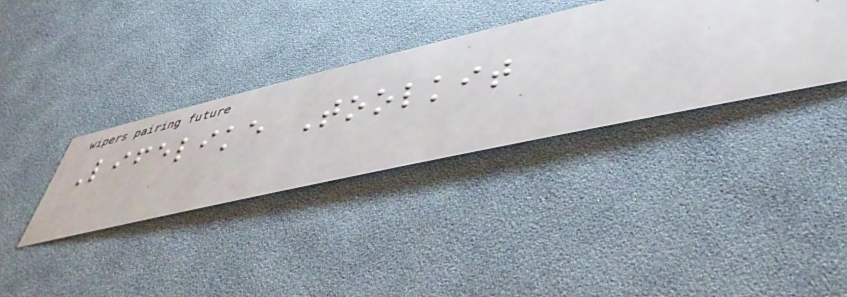Lifelike Toolkit
